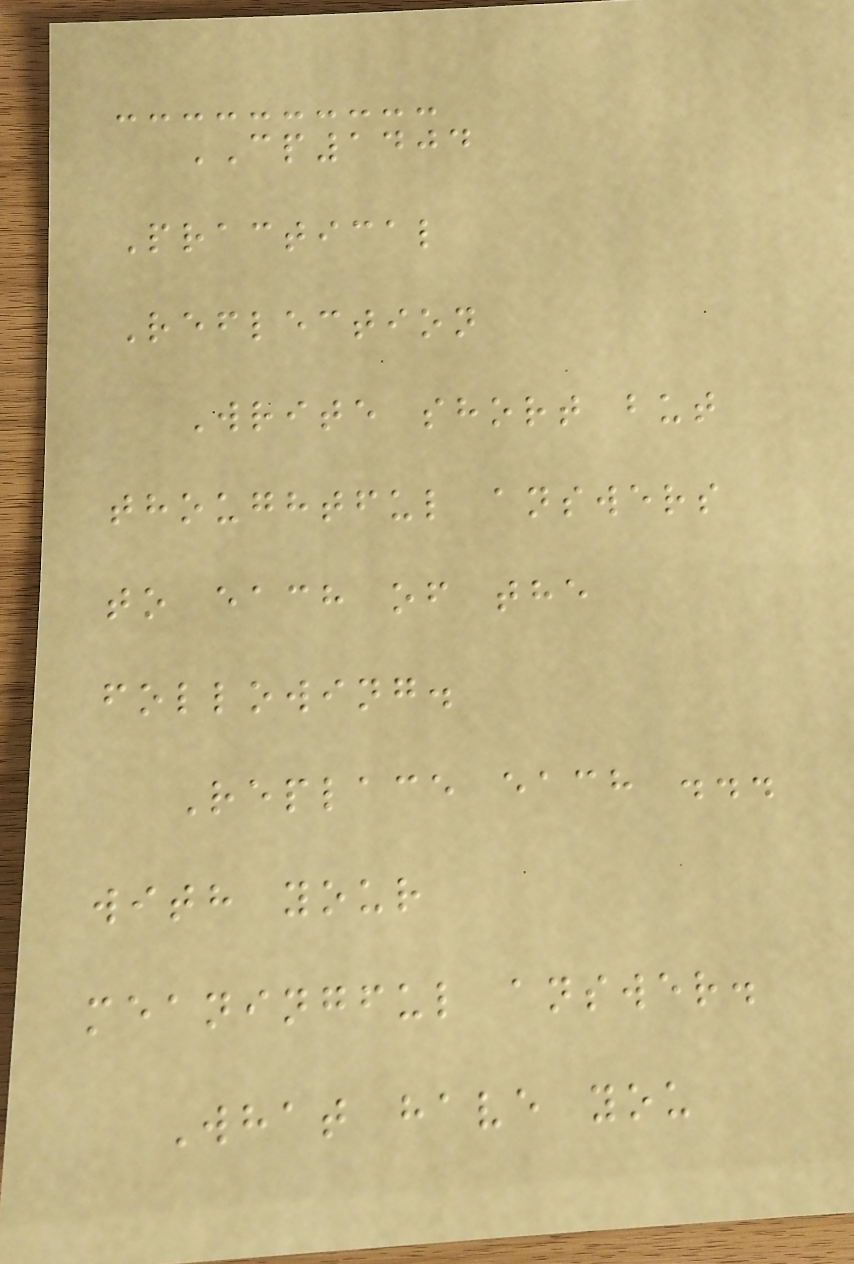CP1404
Practical
Reflection
Write short but
thoughtful answers
to each of the
following.
Replace each ...
with your
meaningful answer.
What have you
